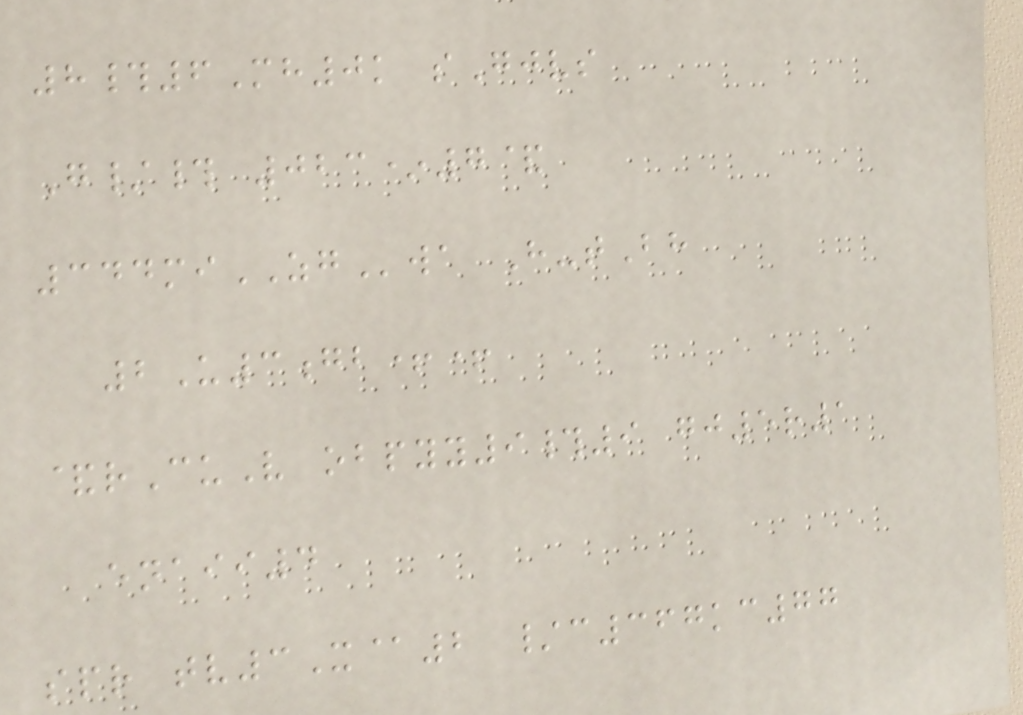8#6Mh0k sGjvs
G/# 023*7&
344miZGwa H-tBh
2U3gb++
&rCuV obpyy9#9 gj5r1
enaii4
spr tv3X@2 /c367kc77
